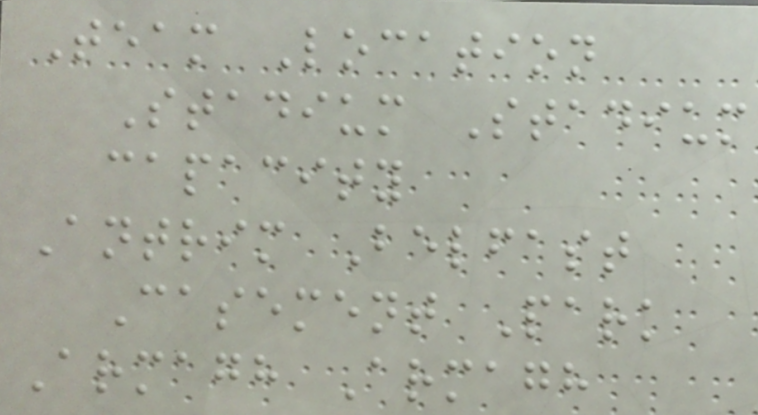Team Location
Stadium Stadium
capacity
Antrim Belfast
Casement Park
Armagh Armagh
